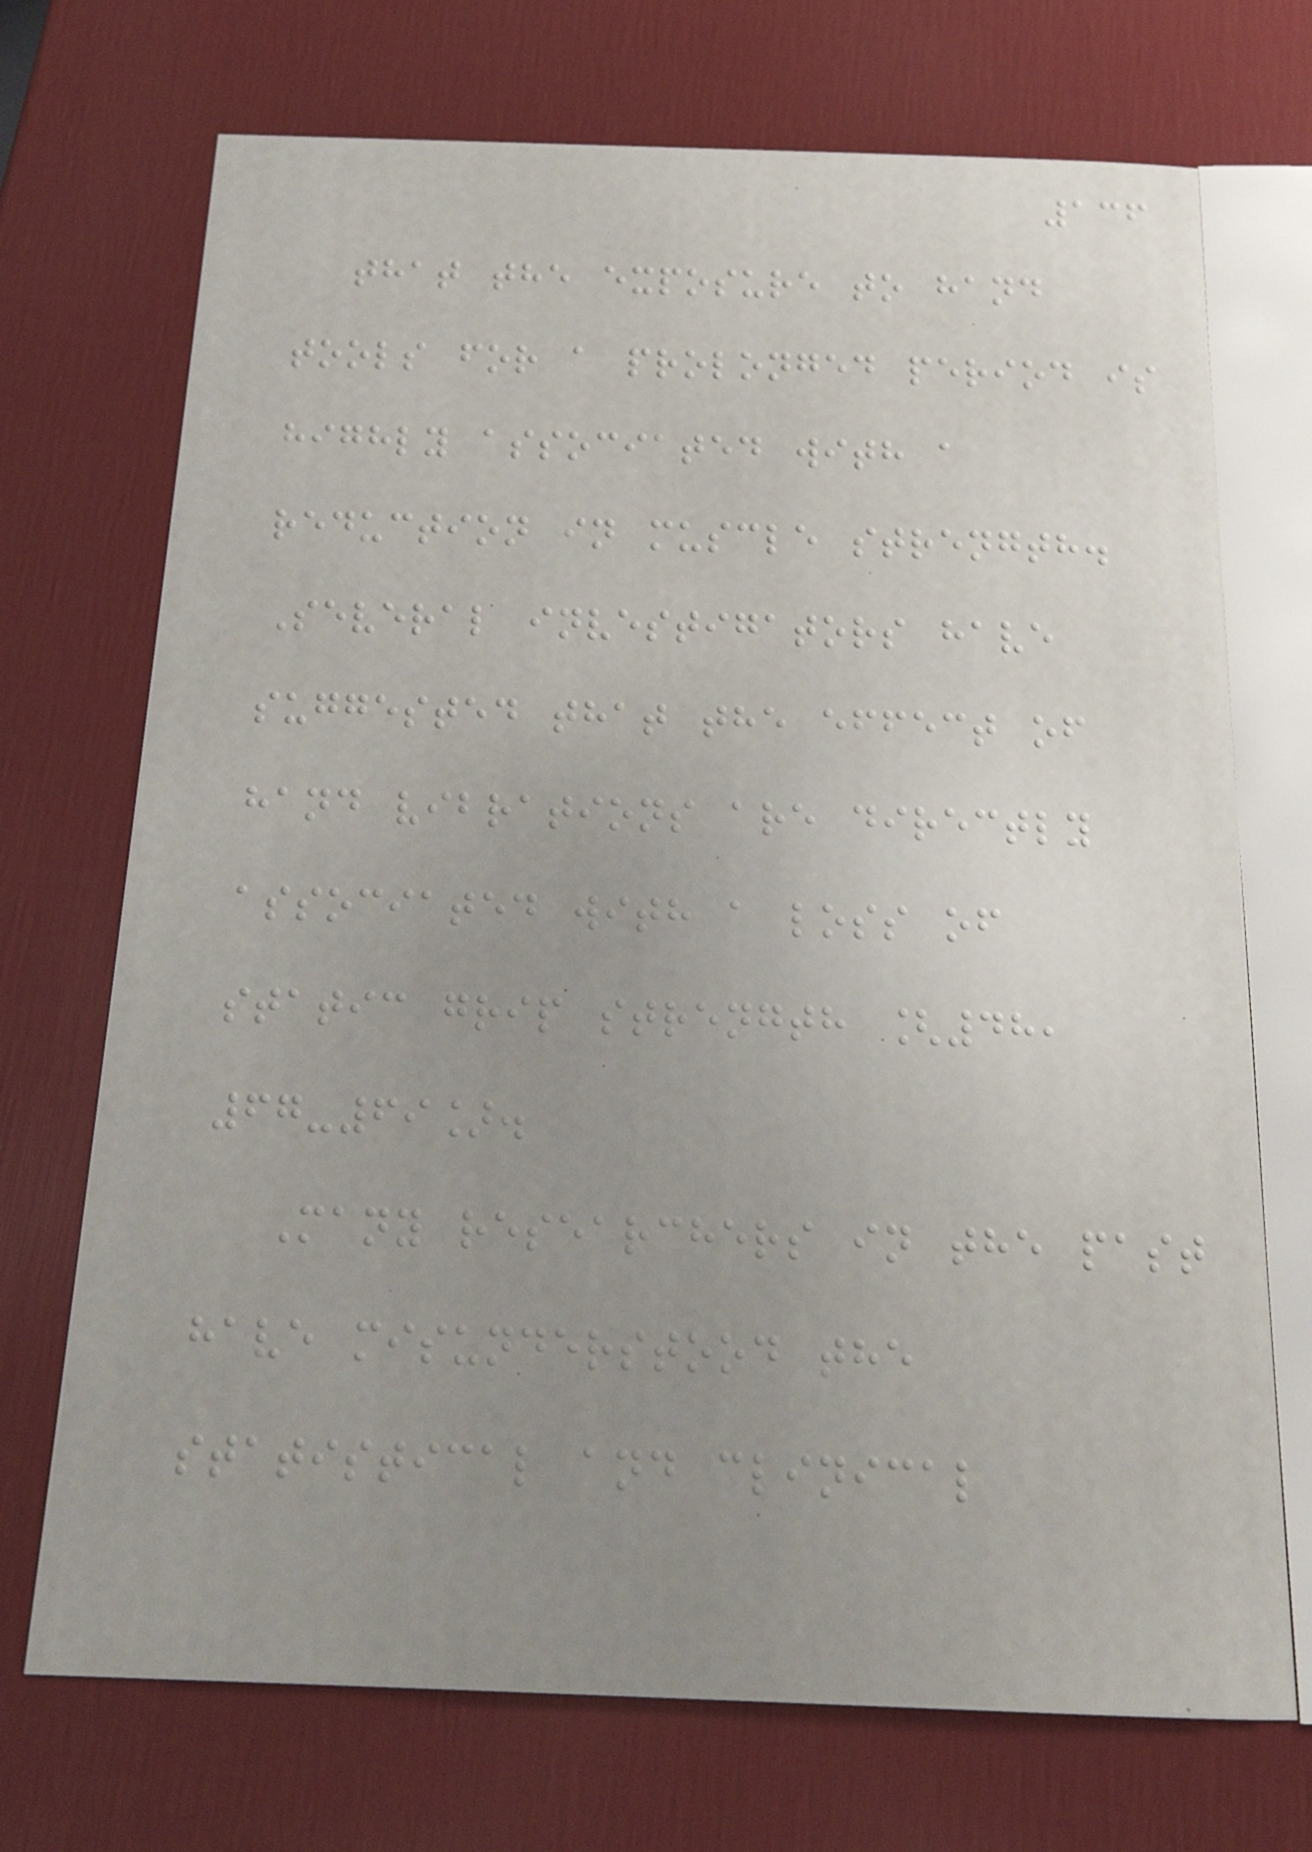136
that the exposure to hand
tools for a prolonged period is
highly associated with a
reduction in muscle strength.
Several investigators have
suggested that the effect of
hand vibrations are directly
associated with a loss of
static grip strength [48,
67-69].
Many researchers in the past
have misunderstood the
statistical and clinical
